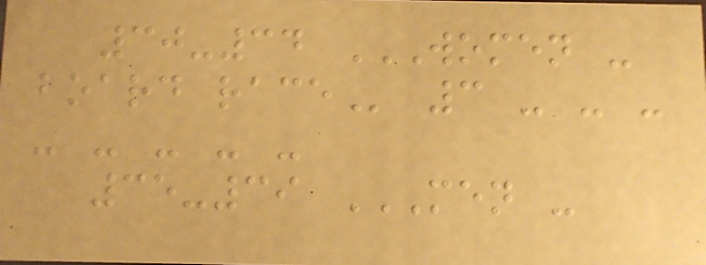30-34 WOMEN -
BOARD RACE 3 - - -
- - - - -
35-39 MEN -
